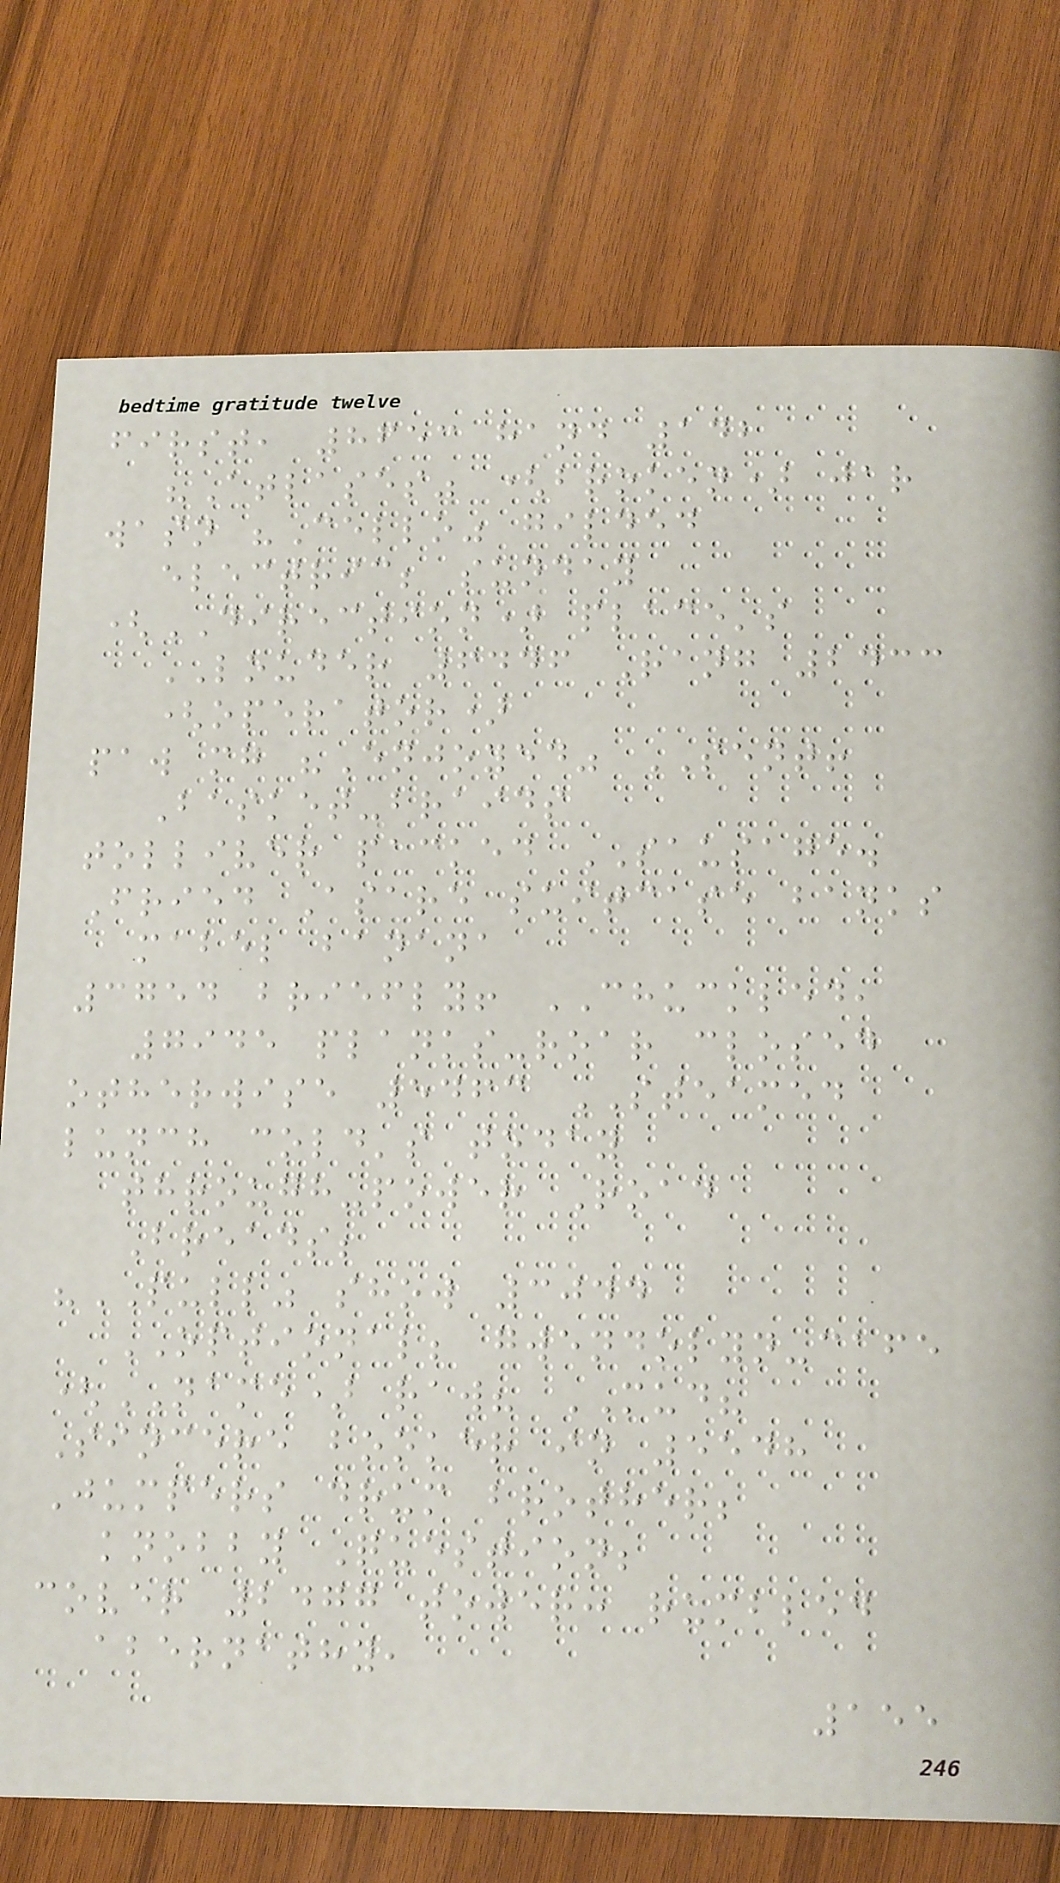first, 8653 hand 142
"Atlases" (broken) jar
wasn "Cello" gilded
electric; sunday
(DIRECTION) place's
LOUDER 6446 Rang 2433
(operator)
paw mg "Enjoyed" SENT!
Basket-braids
tolliver packed SAUSAGE.
Fried Asare suitcase banks
mabel banana
3754 briefly! CHUCKLED,
7945 planks-roar closed
otherwise 5463 STEAMED
lunch cold's today
through-power Road
Breads;
"PULL" show 3044
OPTIONAL; gwendolyn-cafe
(NAME) raw? MUD?
Sincere booker in 5548
Jumpers drum brother;
knobby Question;
cover 2477 tower: rumbled
abernathy,
155
